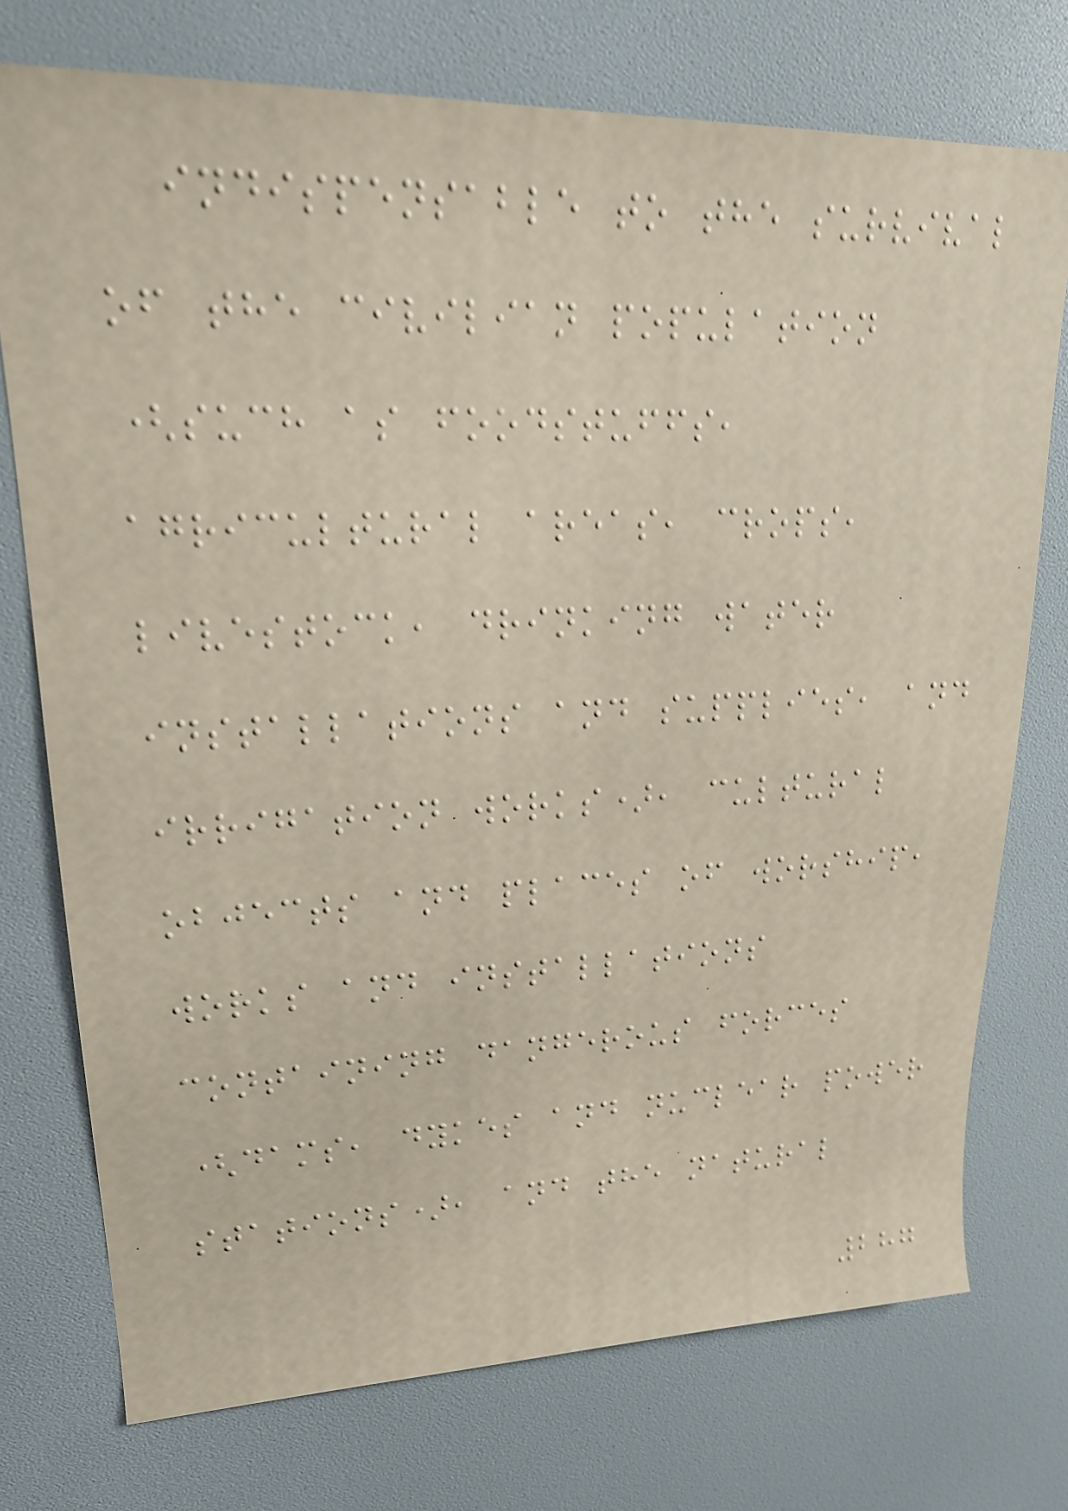indispensable to the survival
of the civilian population
(such as foodstuffs,
agricultural areas, crops,
livestock, drinking water
installations and supplies, and
irrigation works), cultural
objects and places of worship,
works and installations
containing dangerous forces
(dams, dykes and nuclear power
stations), and the natural
287
